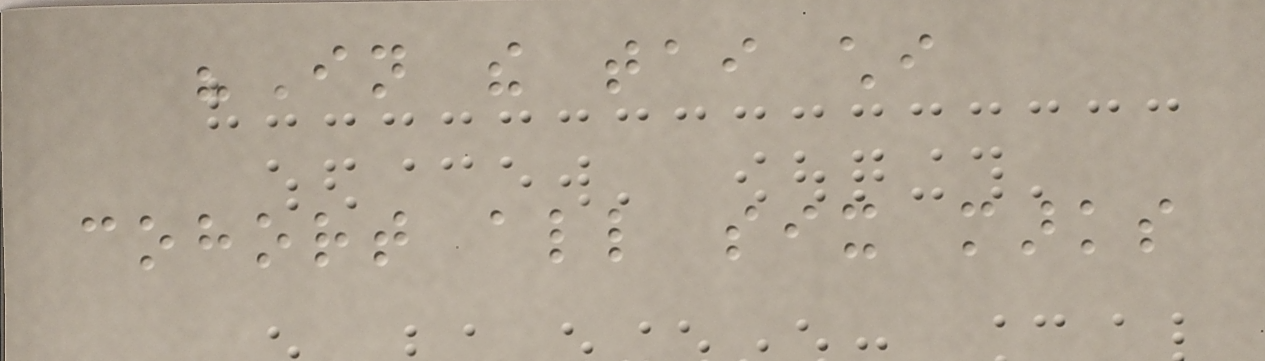"In the tai chi
cohort all six marks
